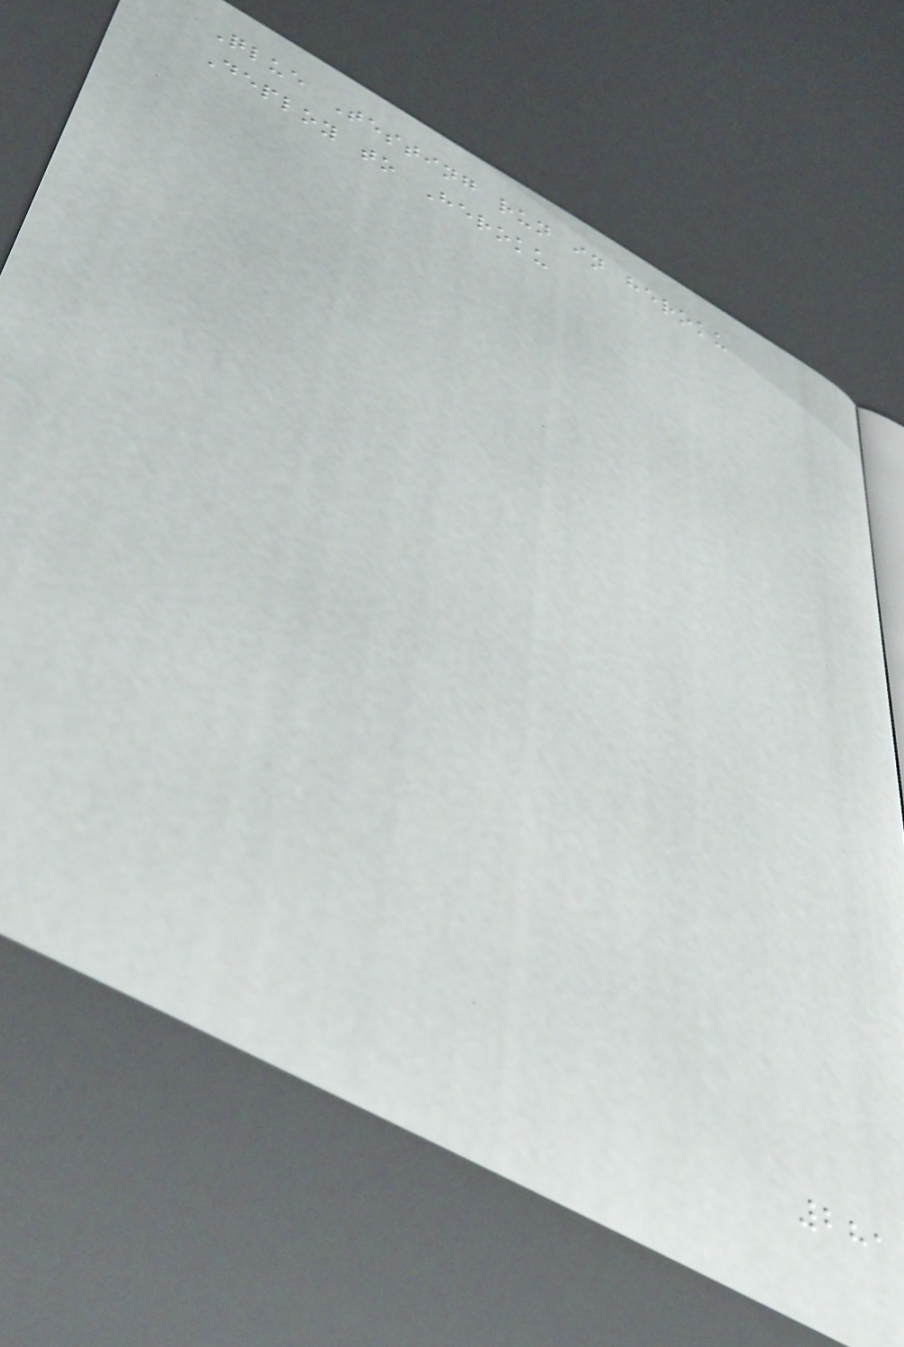Qlue Testing run in heroku
Deploy to Heroku
281
